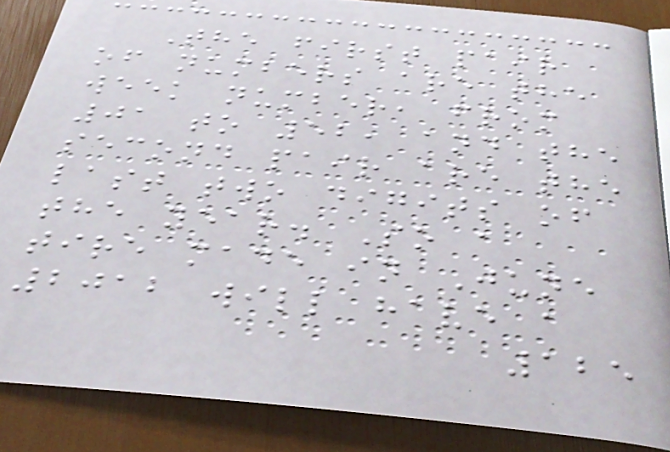The first pair
of numbers are the
week number, from
01 to 52, and the
second pair are the
last two digits of
the year. So a
tire made in June
2012 will have a
125
